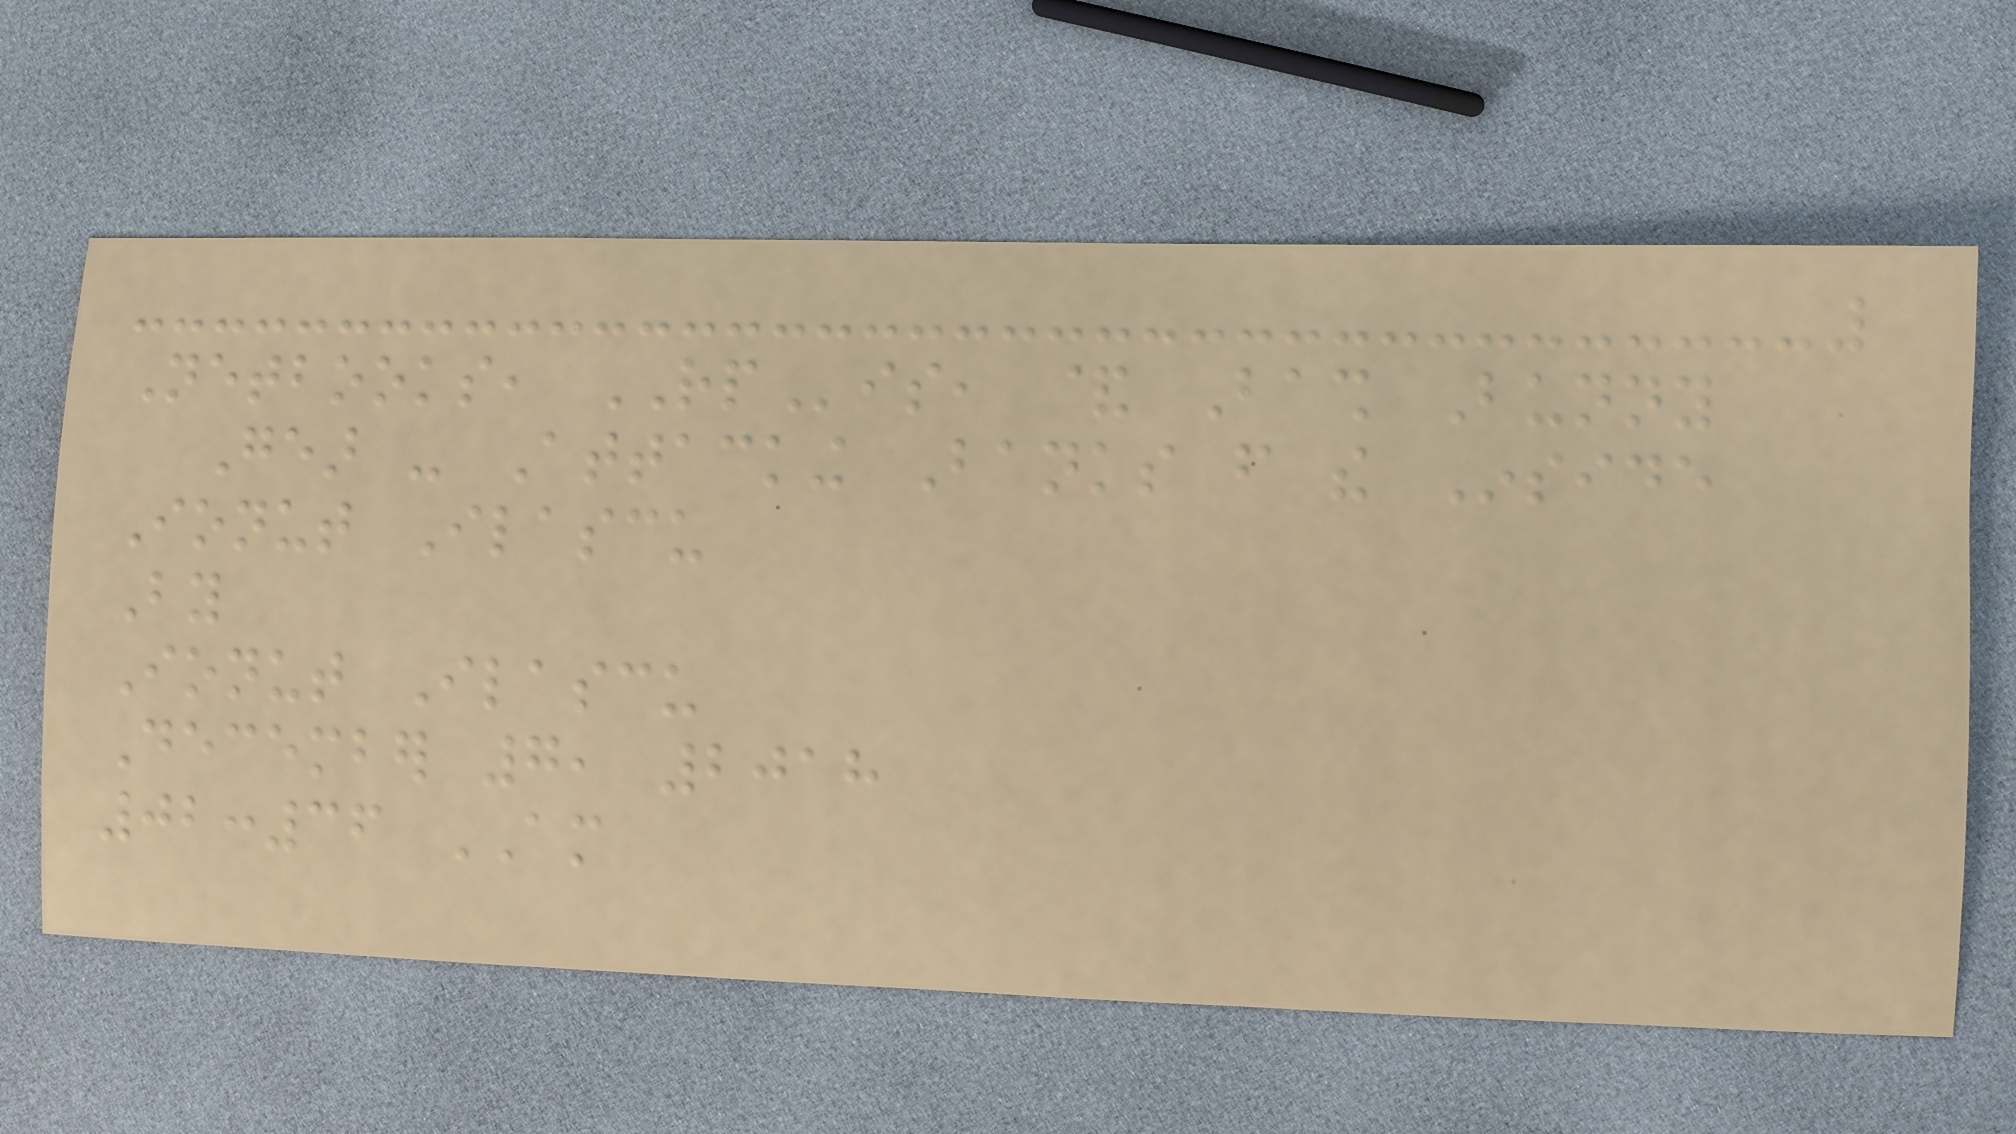Netbooks, RPis, & Bash Bunny
Gear - Attacking Banks from the Inside
Ionut Ilascu
By
Ionut Ilascu
December 7, 2018
02:36 AM
